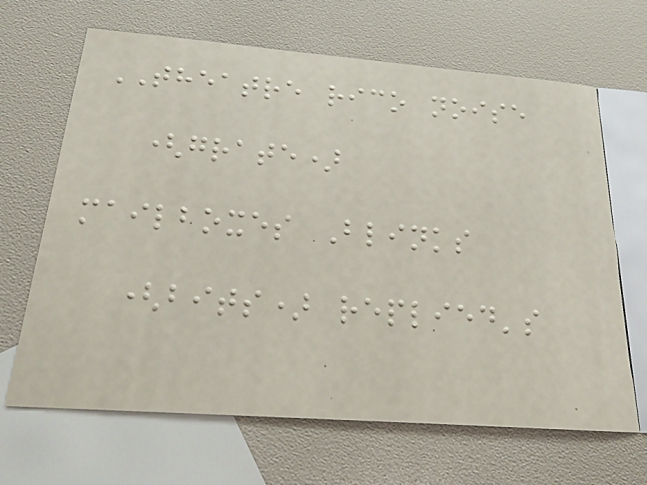THEATRE rico noise
(grate)
mailboxes Blinks
(bits) replied's
